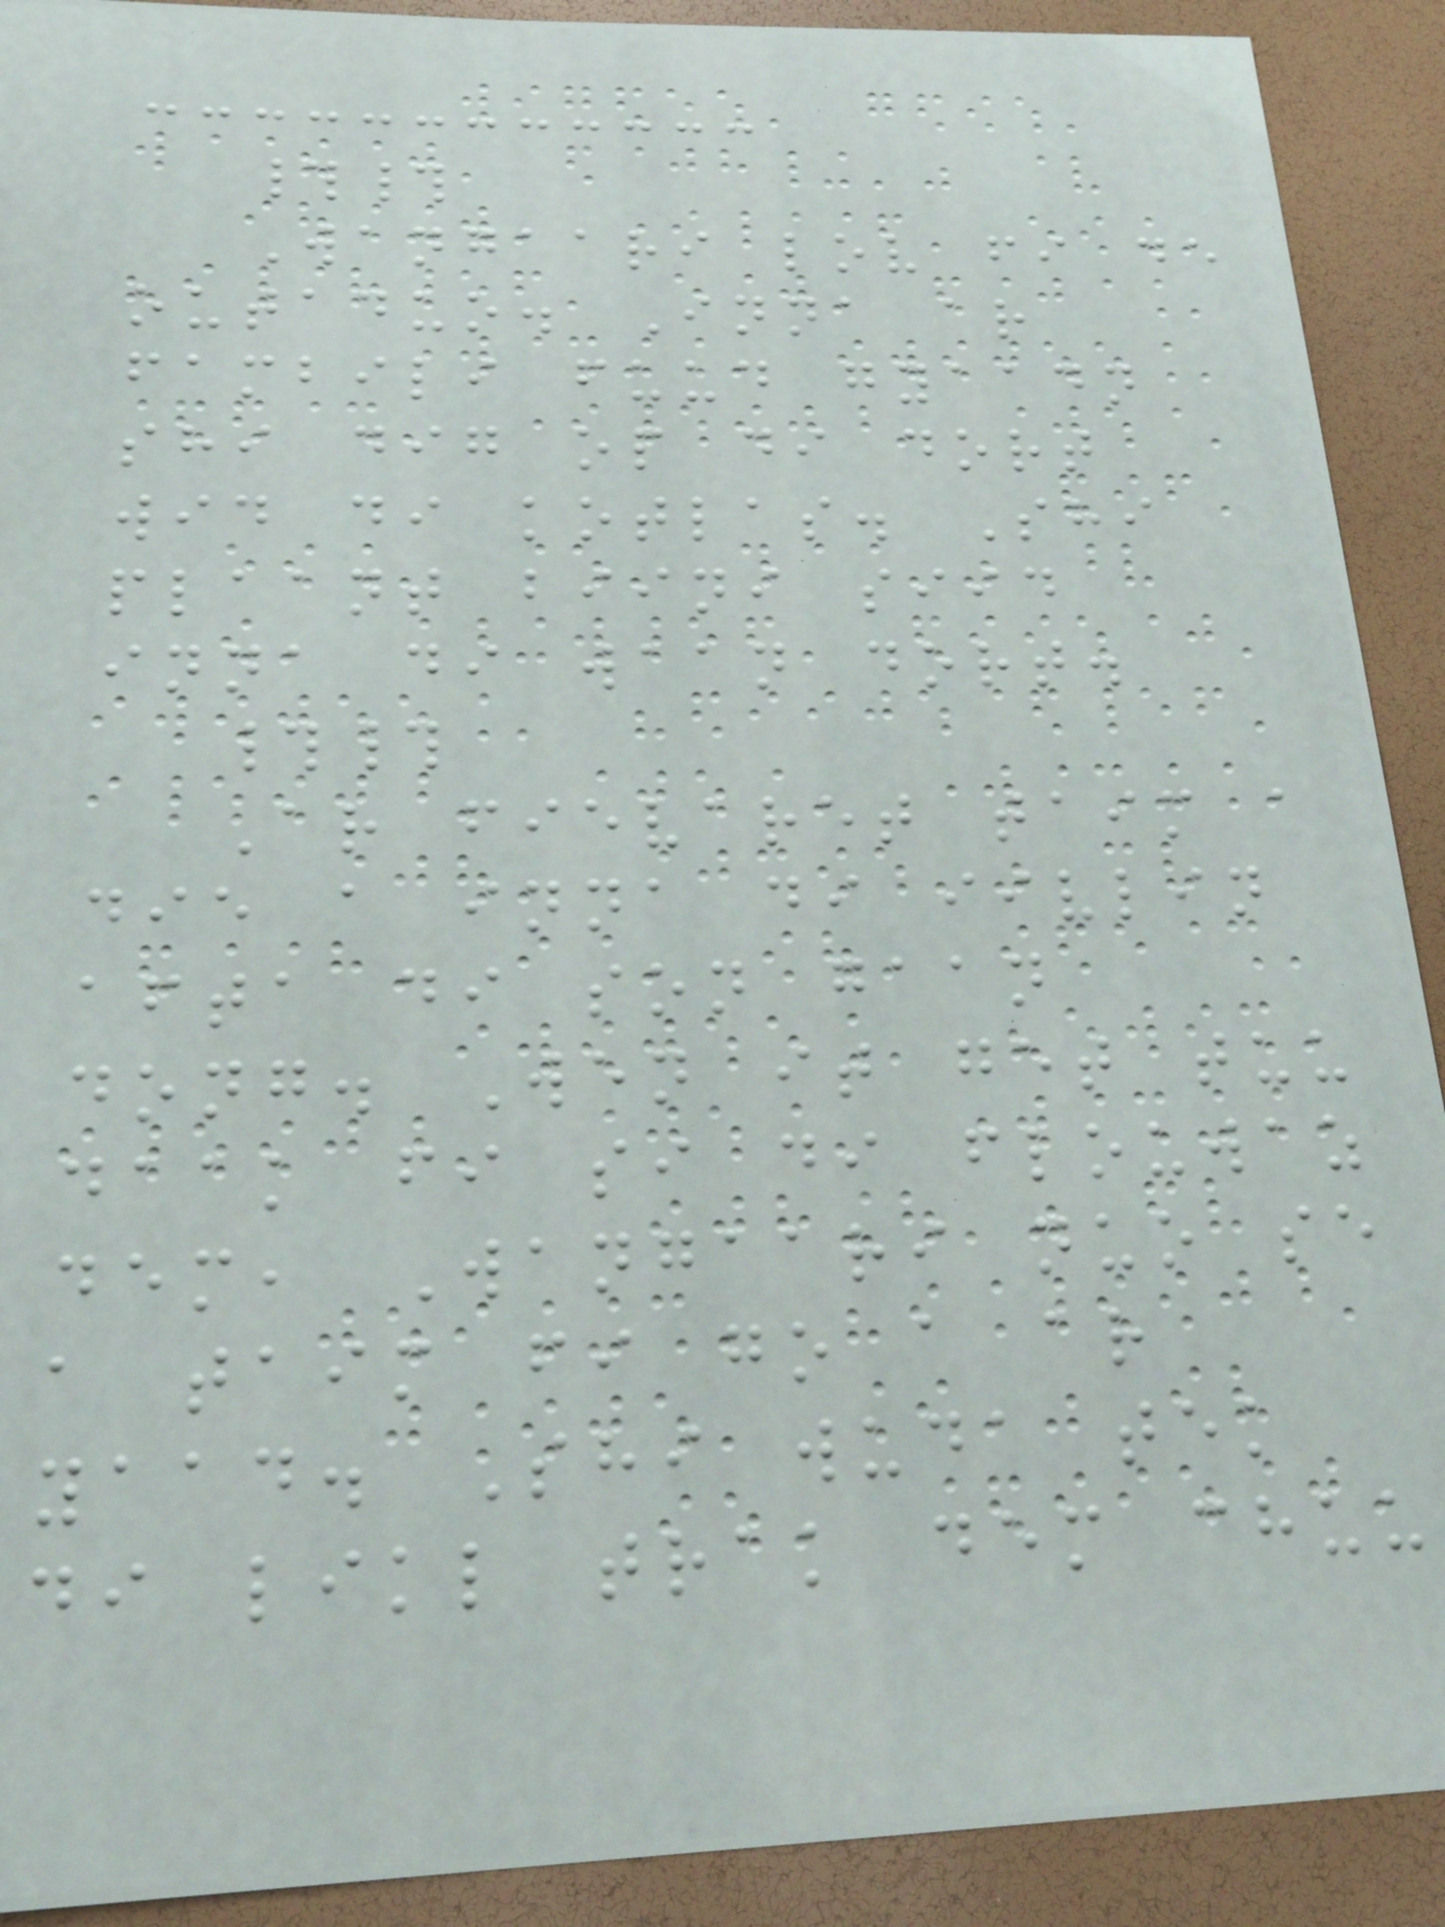##
Wangaari lov fi de
outaduo. Inna ar
fambili fuud gyaadn
shi dig op di dort
wid di kotlas. Shi
plaant biini siid
inna di waan dort.
##
Ar fievaret taim a
die a inna di iivlin
afta di son gaan
dong. Wen it get tuu
daak fi si di flouwaz
dem, Wangaari nuo se
a taim fi go a ar
yaad. Shi wuda tek
di likl trak dem chuu
